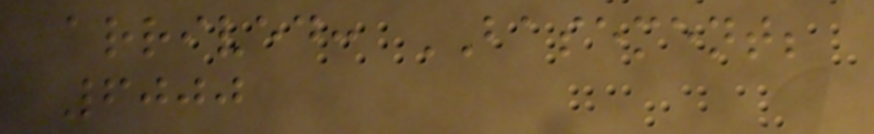arrived: BASEMENT;
6000
